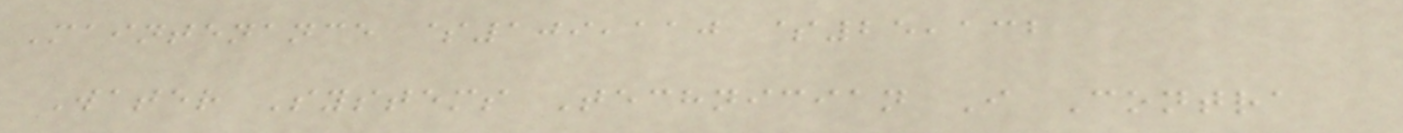Maintenance $109,110 $25,132
Water Systems Technician I Contra
